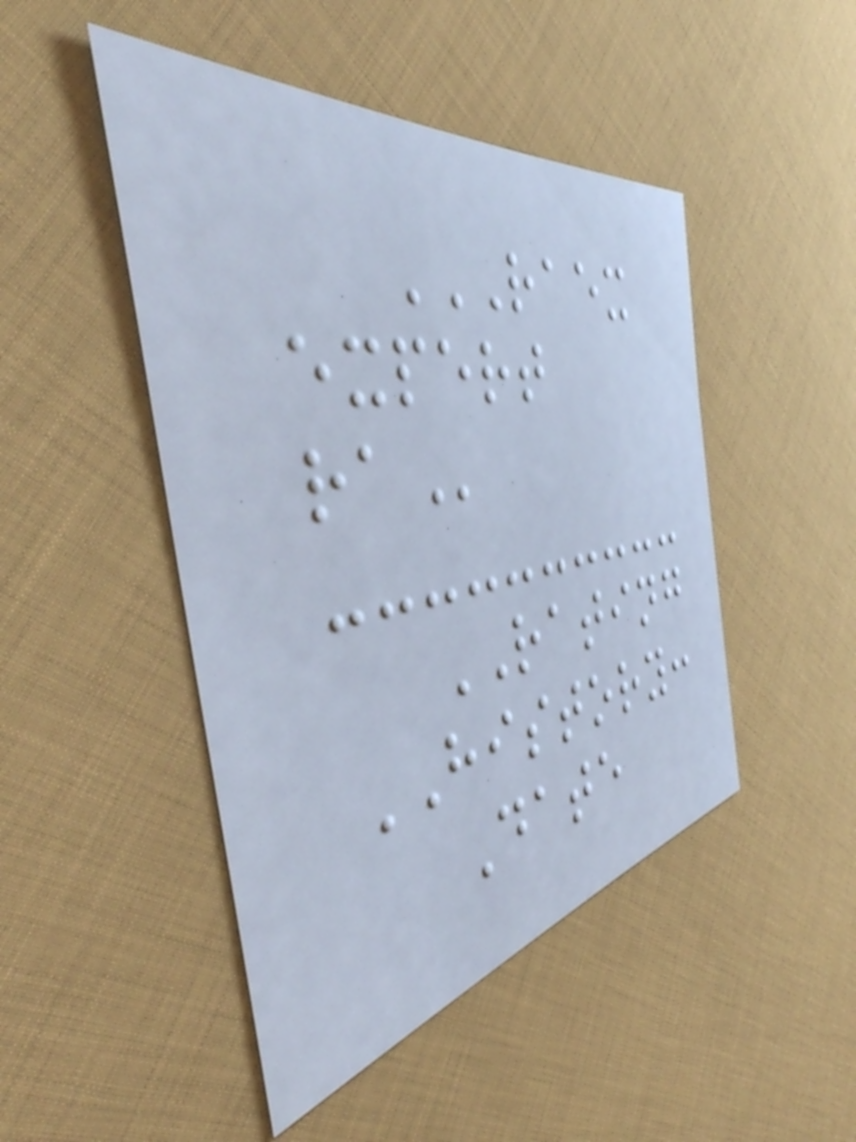RAEX
EXPERT
RA
RATING
HISTORY:
Date
